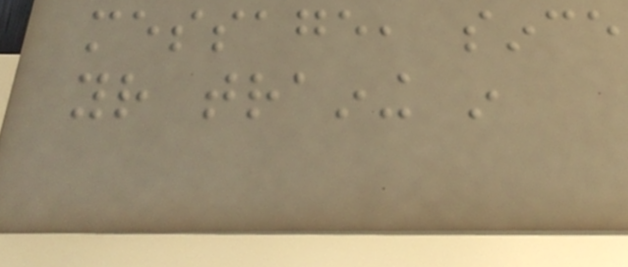message, since
your training in
